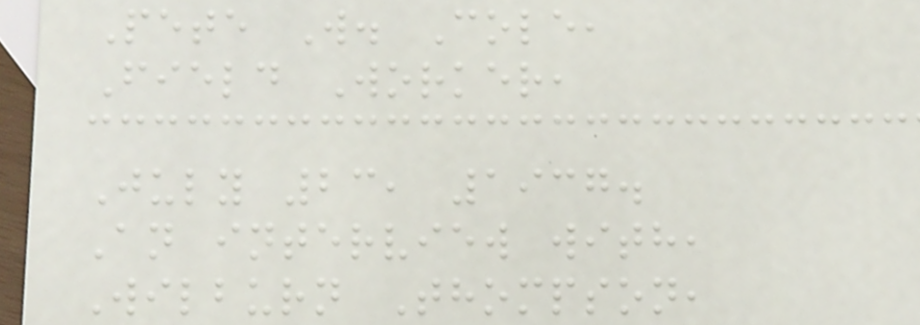Pete W. Cole,
Field Worker,
July 23, 1937.
An interview with,
Wilburn Thompson,
